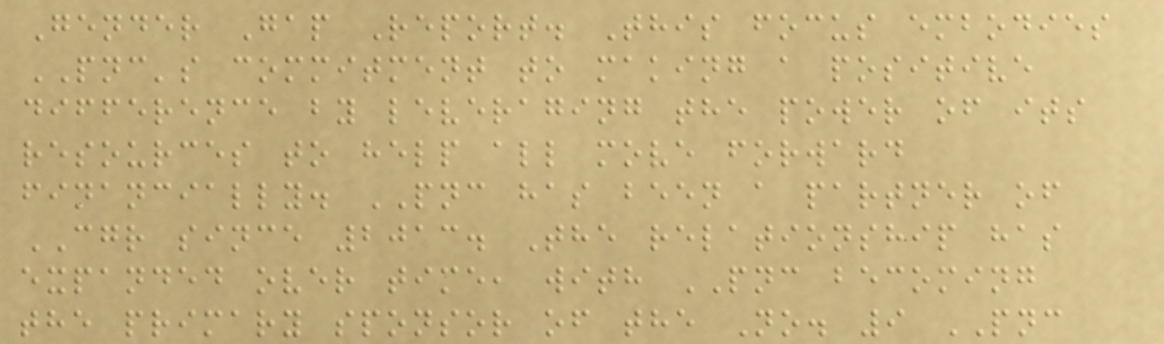Gender Gap Report. This focus embodies
PNC's commitment to making a positive
difference by leveraging the power of its
resources to help all move forward
financially. PNC has been a partner of
CGR since 2013. The relationship has
expanded over time, with PNC becoming
the primary sponsor of the No. 9 PNC
